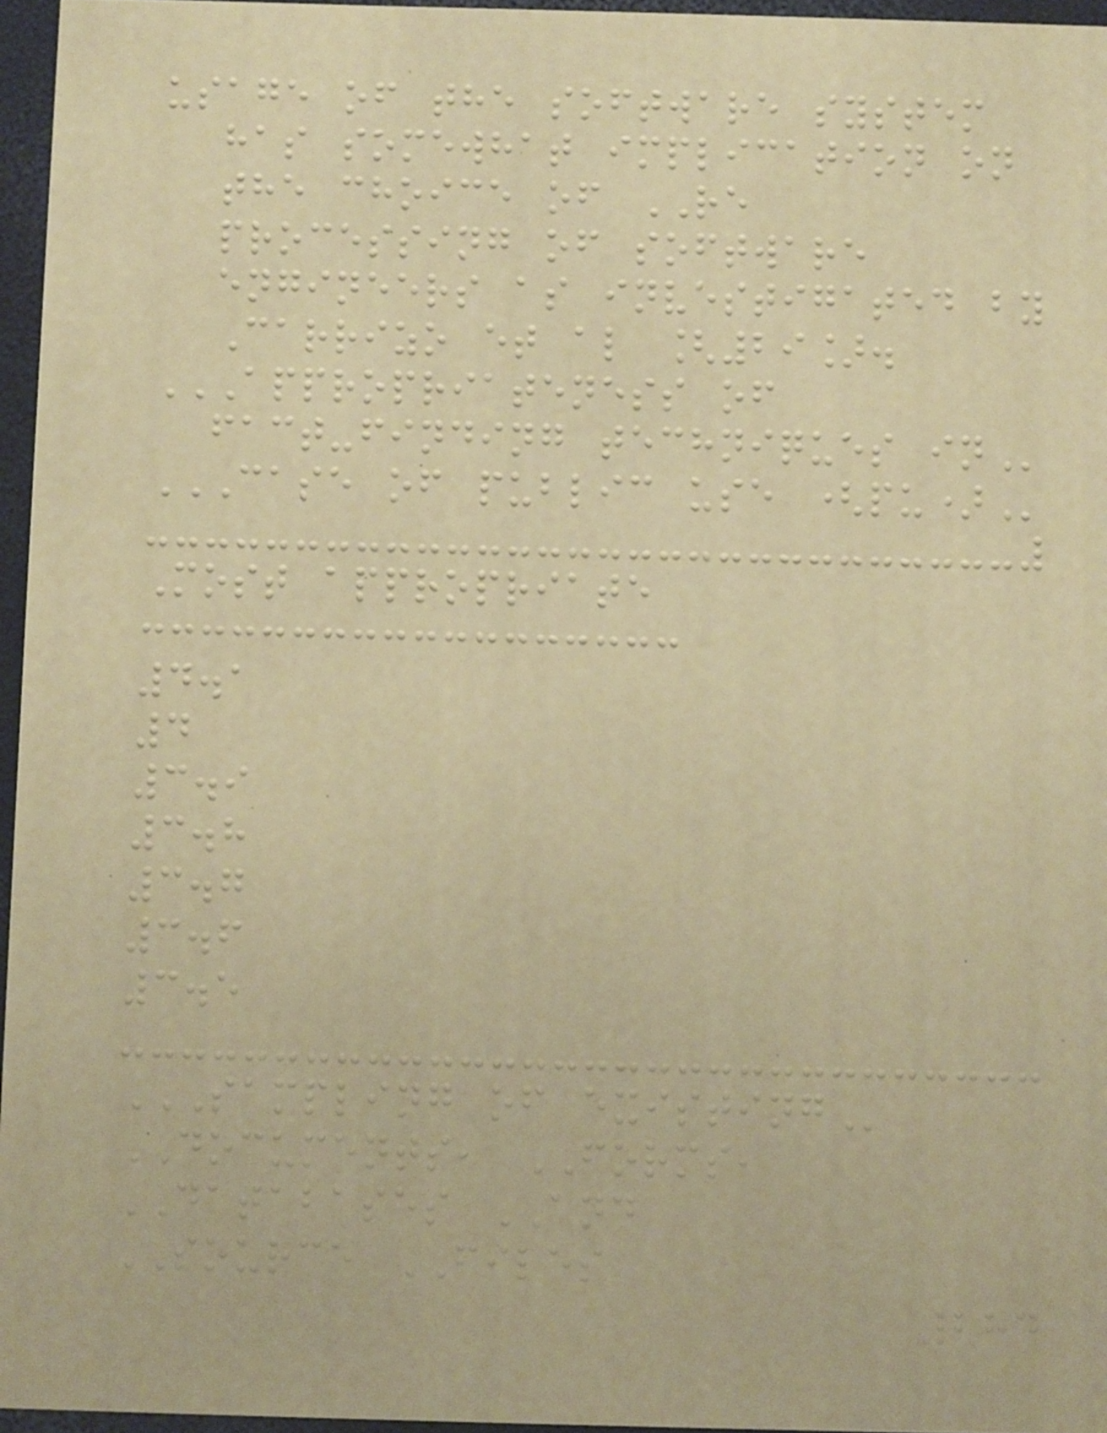usage of the software system
has somewhat implication on
the choice of RE
processing of software
engineers as investigated by
Carrizo et al [29].
APPROPRIATENESS OF
FACT-FINDING TECHNIQUES IN
CASE OF PUBLIC USE (PU)
Most appropriate
4.1
4
3.9
3.8
3.7
3.6
3.5
SAMPLING OF EXISTING
DOCUMENTS, FORMS,
DATABASES AND
SOURCE FILES
284
